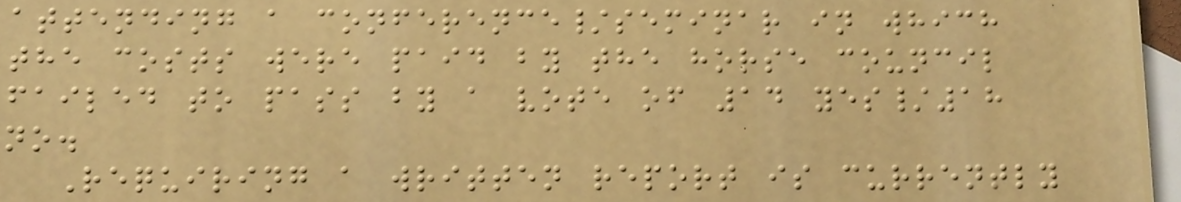attending a conference/seminar in which
the costs were paid by the horse council
failed to pass by a vote of 14 yes/18
no.
Requiring a written report is currently
